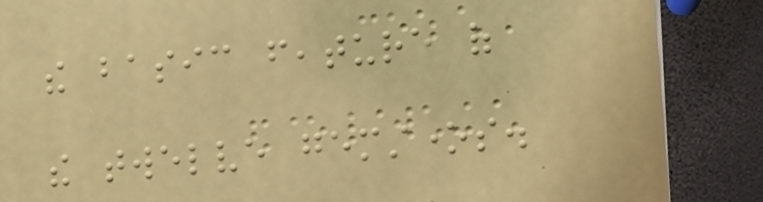the basic feature of
the twelve gemstones.
